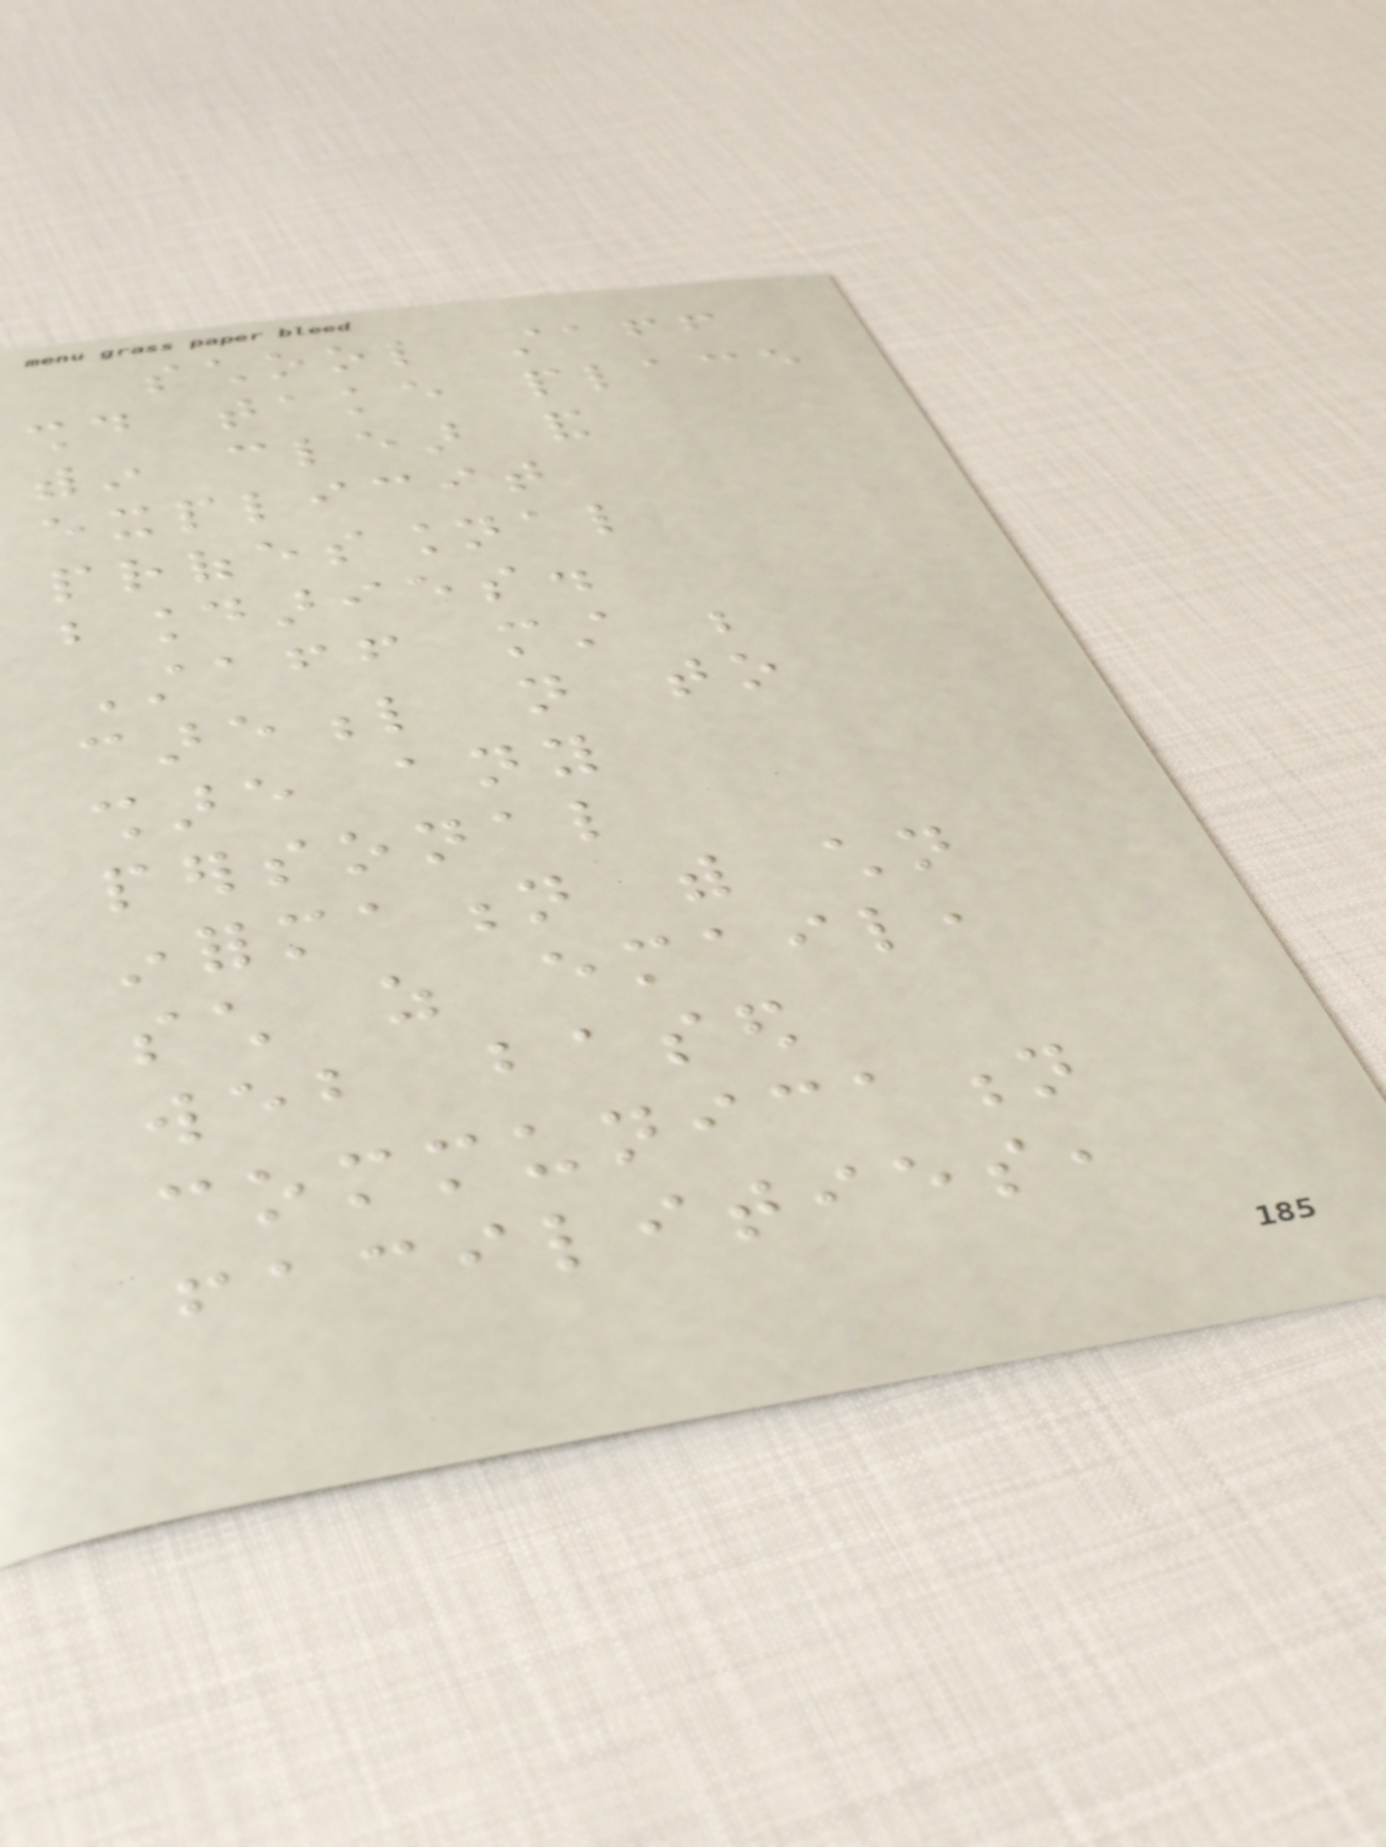school staff
should take place
within clear and
explicit
professional
boundaries.
Staff must be
careful not to
share any
personal
information with children
such as email,
web based
communication
facilities,
